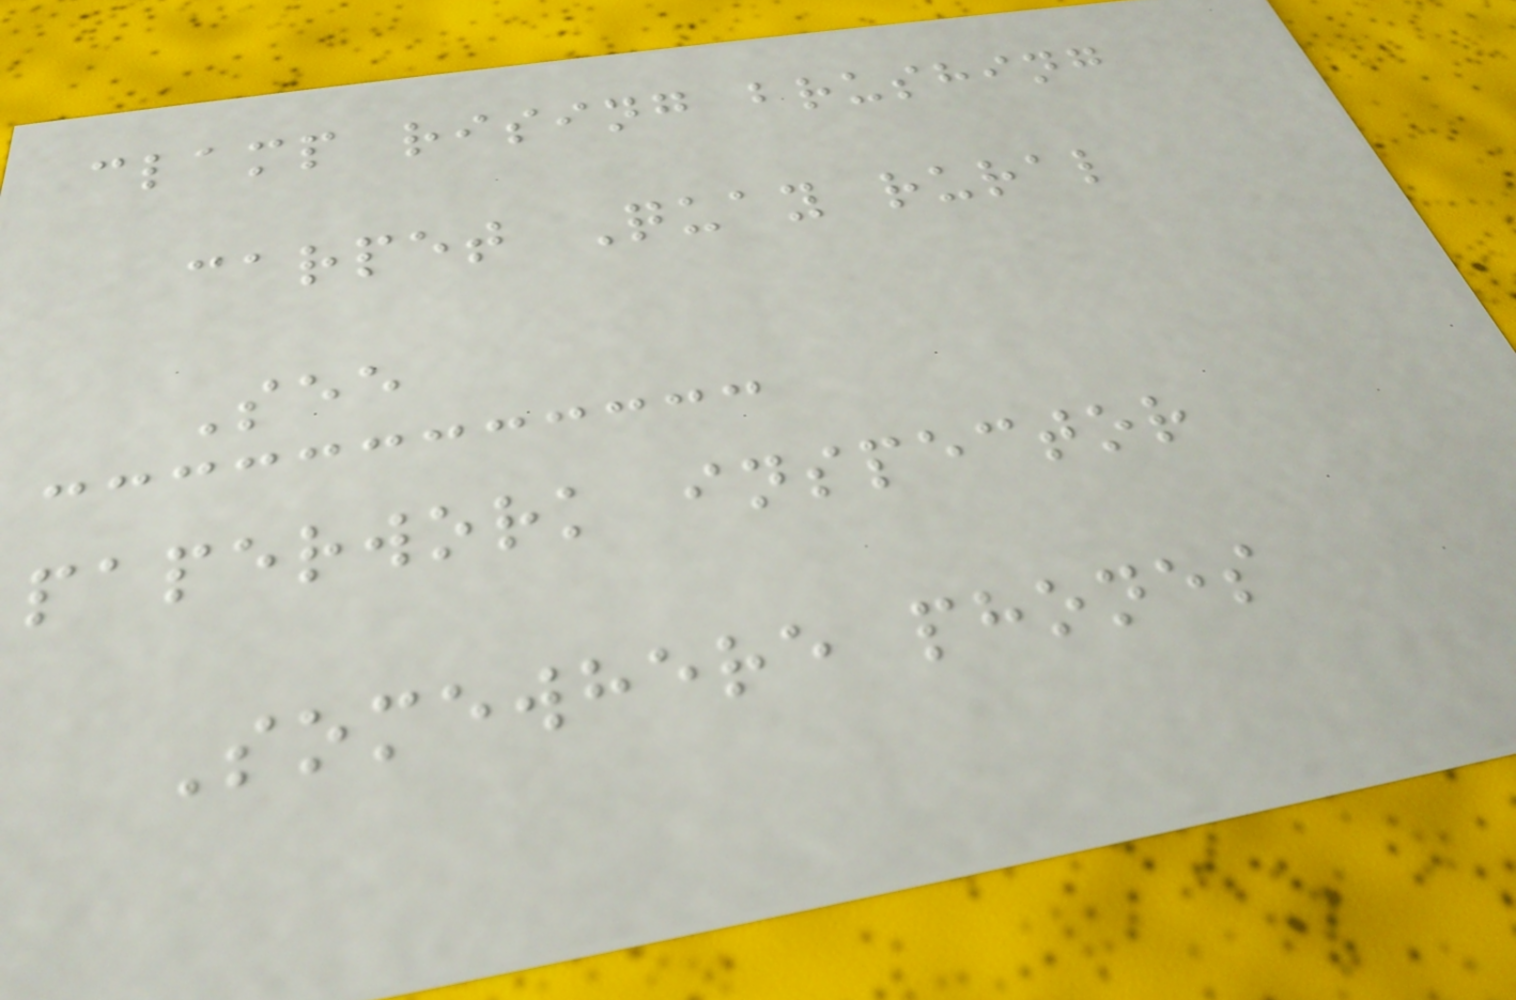clamp rising brushing
carpet Quay rural
See
paperwork inspector
Somewhere phones
